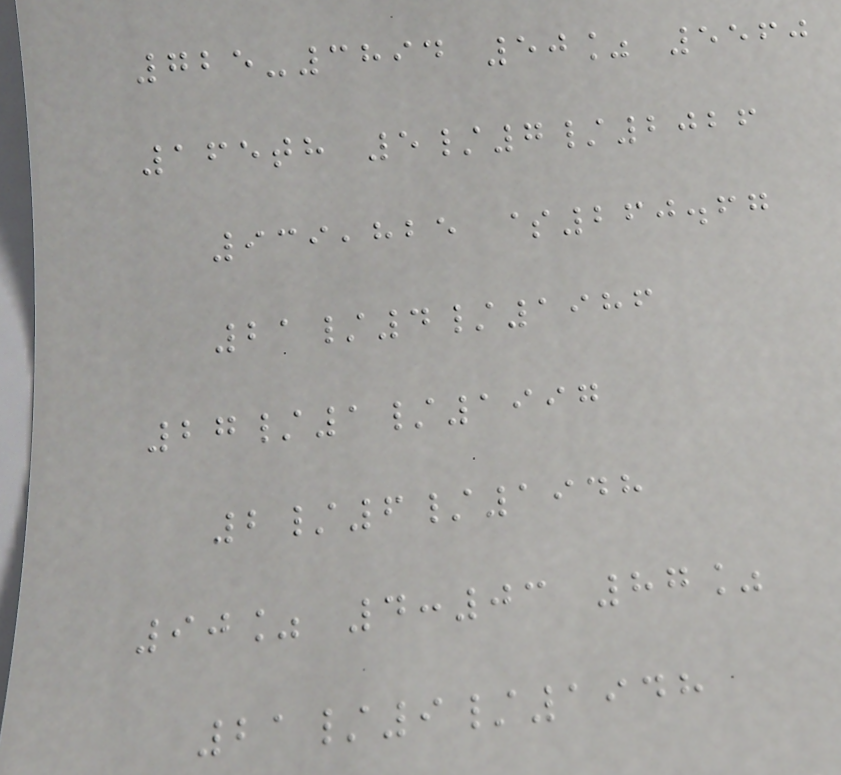725-3894 50% 5560
165th 5/7/2026
939,825 $260.67
21/4/1986
27/1/1997
2/6/1948
90% 4:03 87%
21/9/1948
